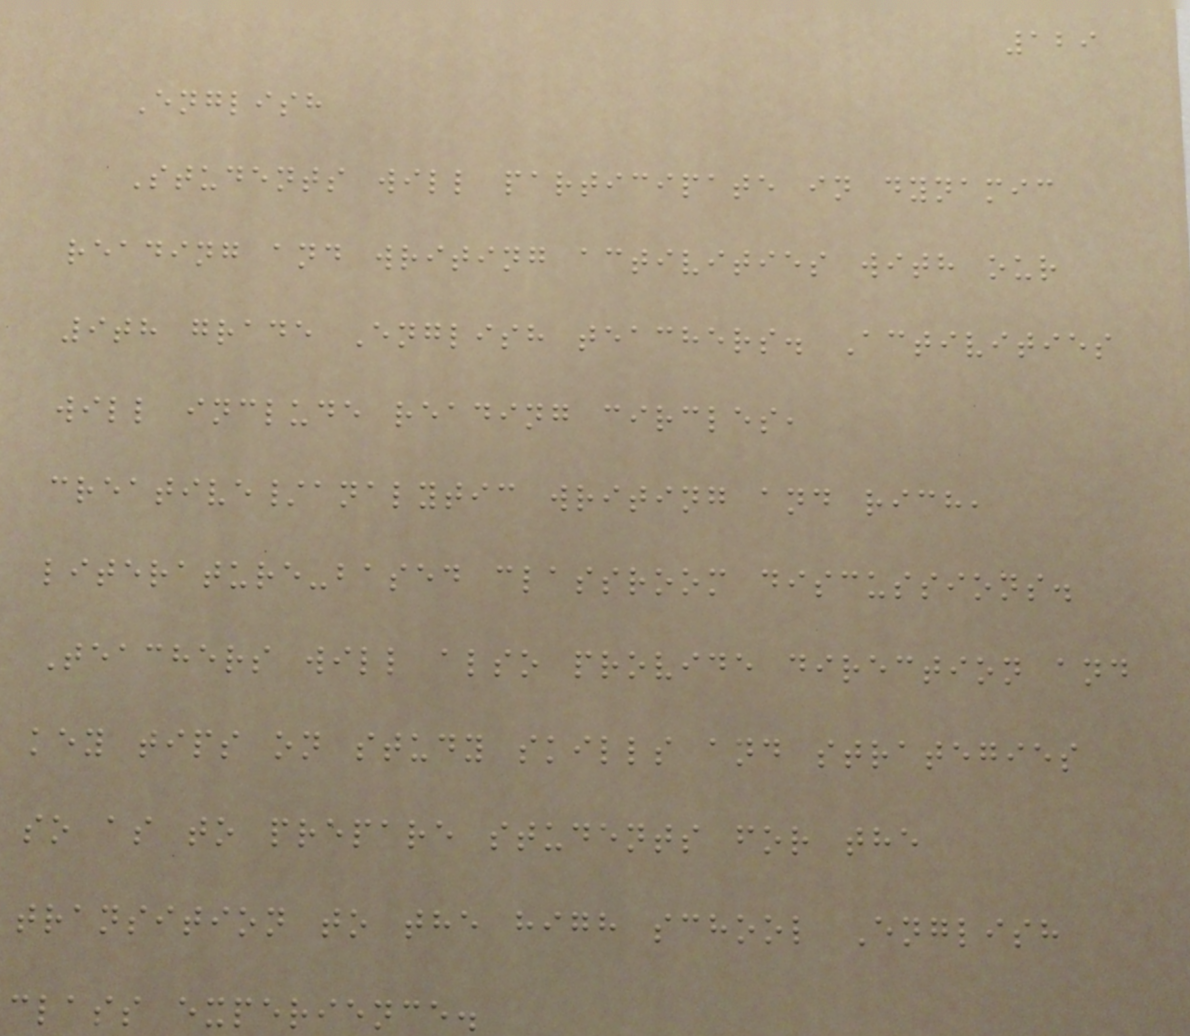129
English
Students will participate in dynamic
reading and writing activities with our
9th grade English teachers. Activities
will include reading circles,
creative/analytic writing and rich,
literature-based classroom discussions.
Teachers will also provide direction and
key tips on study skills and strategies
so as to prepare students for the
transition to the high school English
class experience.
